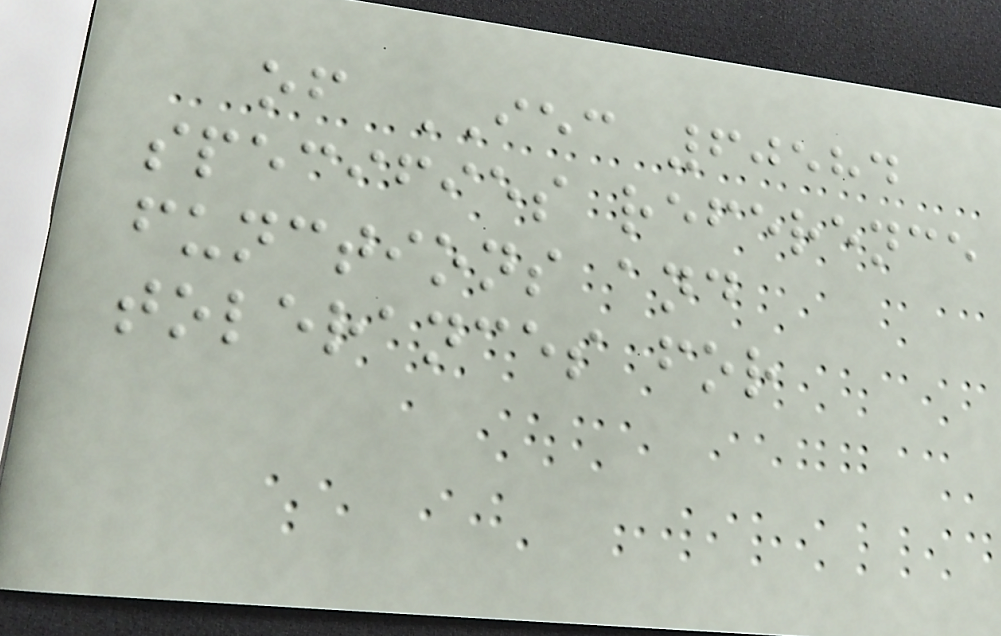of IEC 60584
specifies reference
functions and
tolerances for
